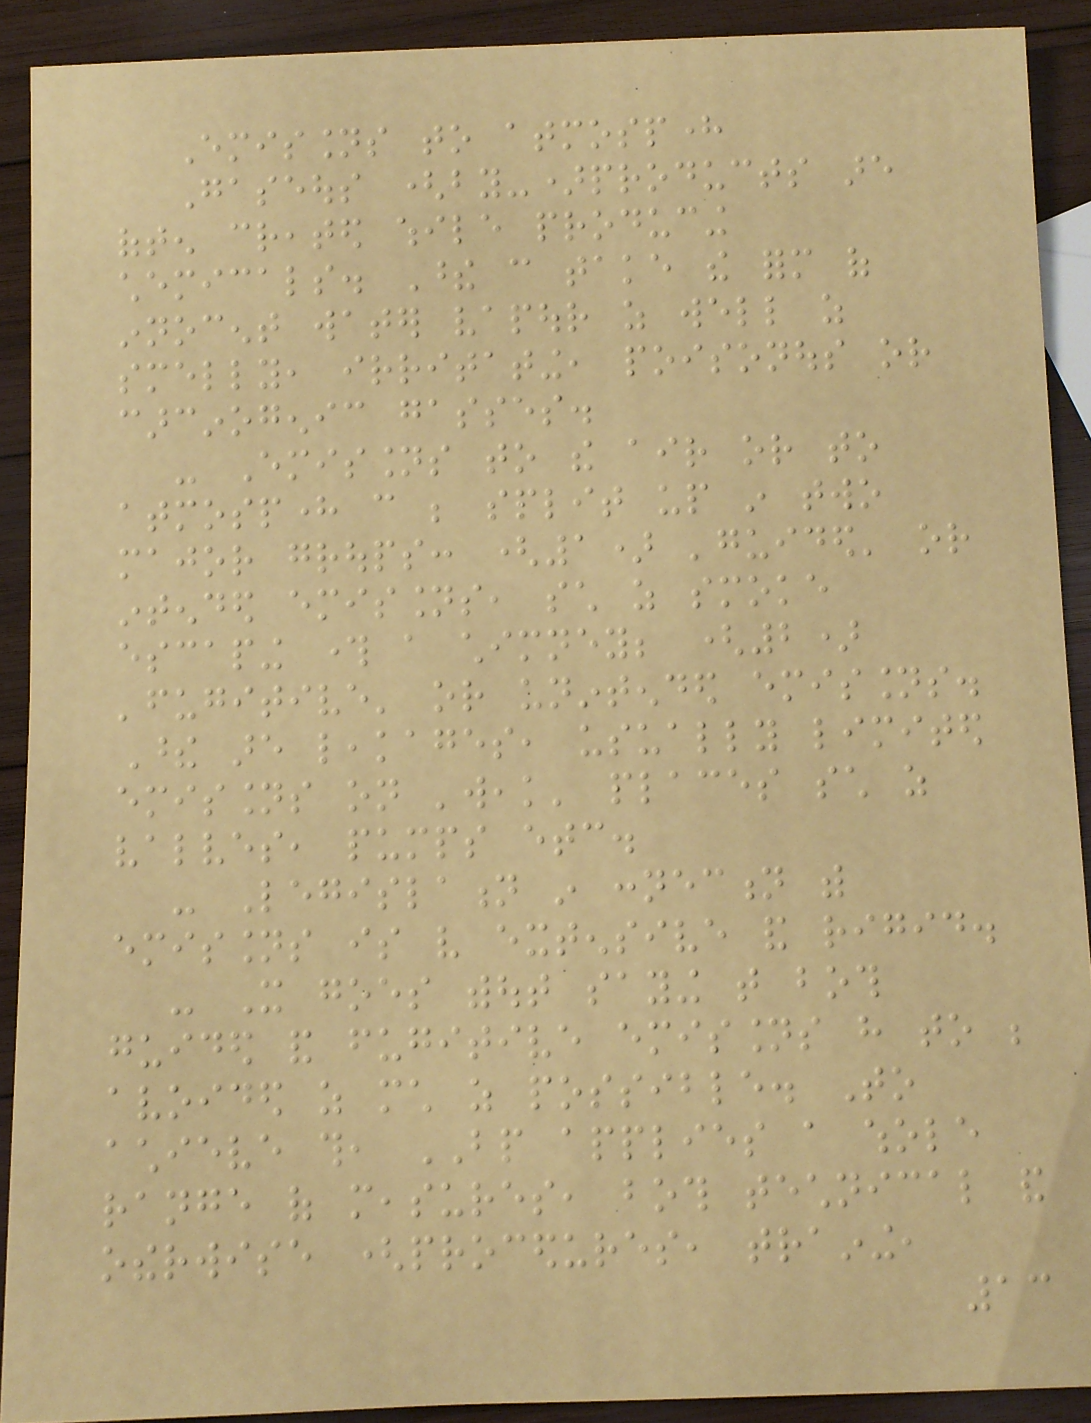Emissions to atmosphere
Gaseous (by-)products are
often created while producing
chemicals. These can take the form of
innocent water vapour as well as
smelly, irritating, poisonous or
carcinogenic gasses.
- Emissions to the air or to
atmosphere can be split up in two
major groups: (1) 'guided' or
intended emissions, such as smoke
escaping through a chimney; (2)
'fugitive' or unintended emissions.
These are leakages, usually limited
emissions on 'weak' places such as
valves, pumps etc.
- Legislation in connection with
emissions is very extensive and rigid.
- It goes without saying that both
guided and fugitive emissions have to be
avoided as much as possible. To
achieve this, BP applies a whole
range of measures, both technical and
otherwise (procedures, training,
13
